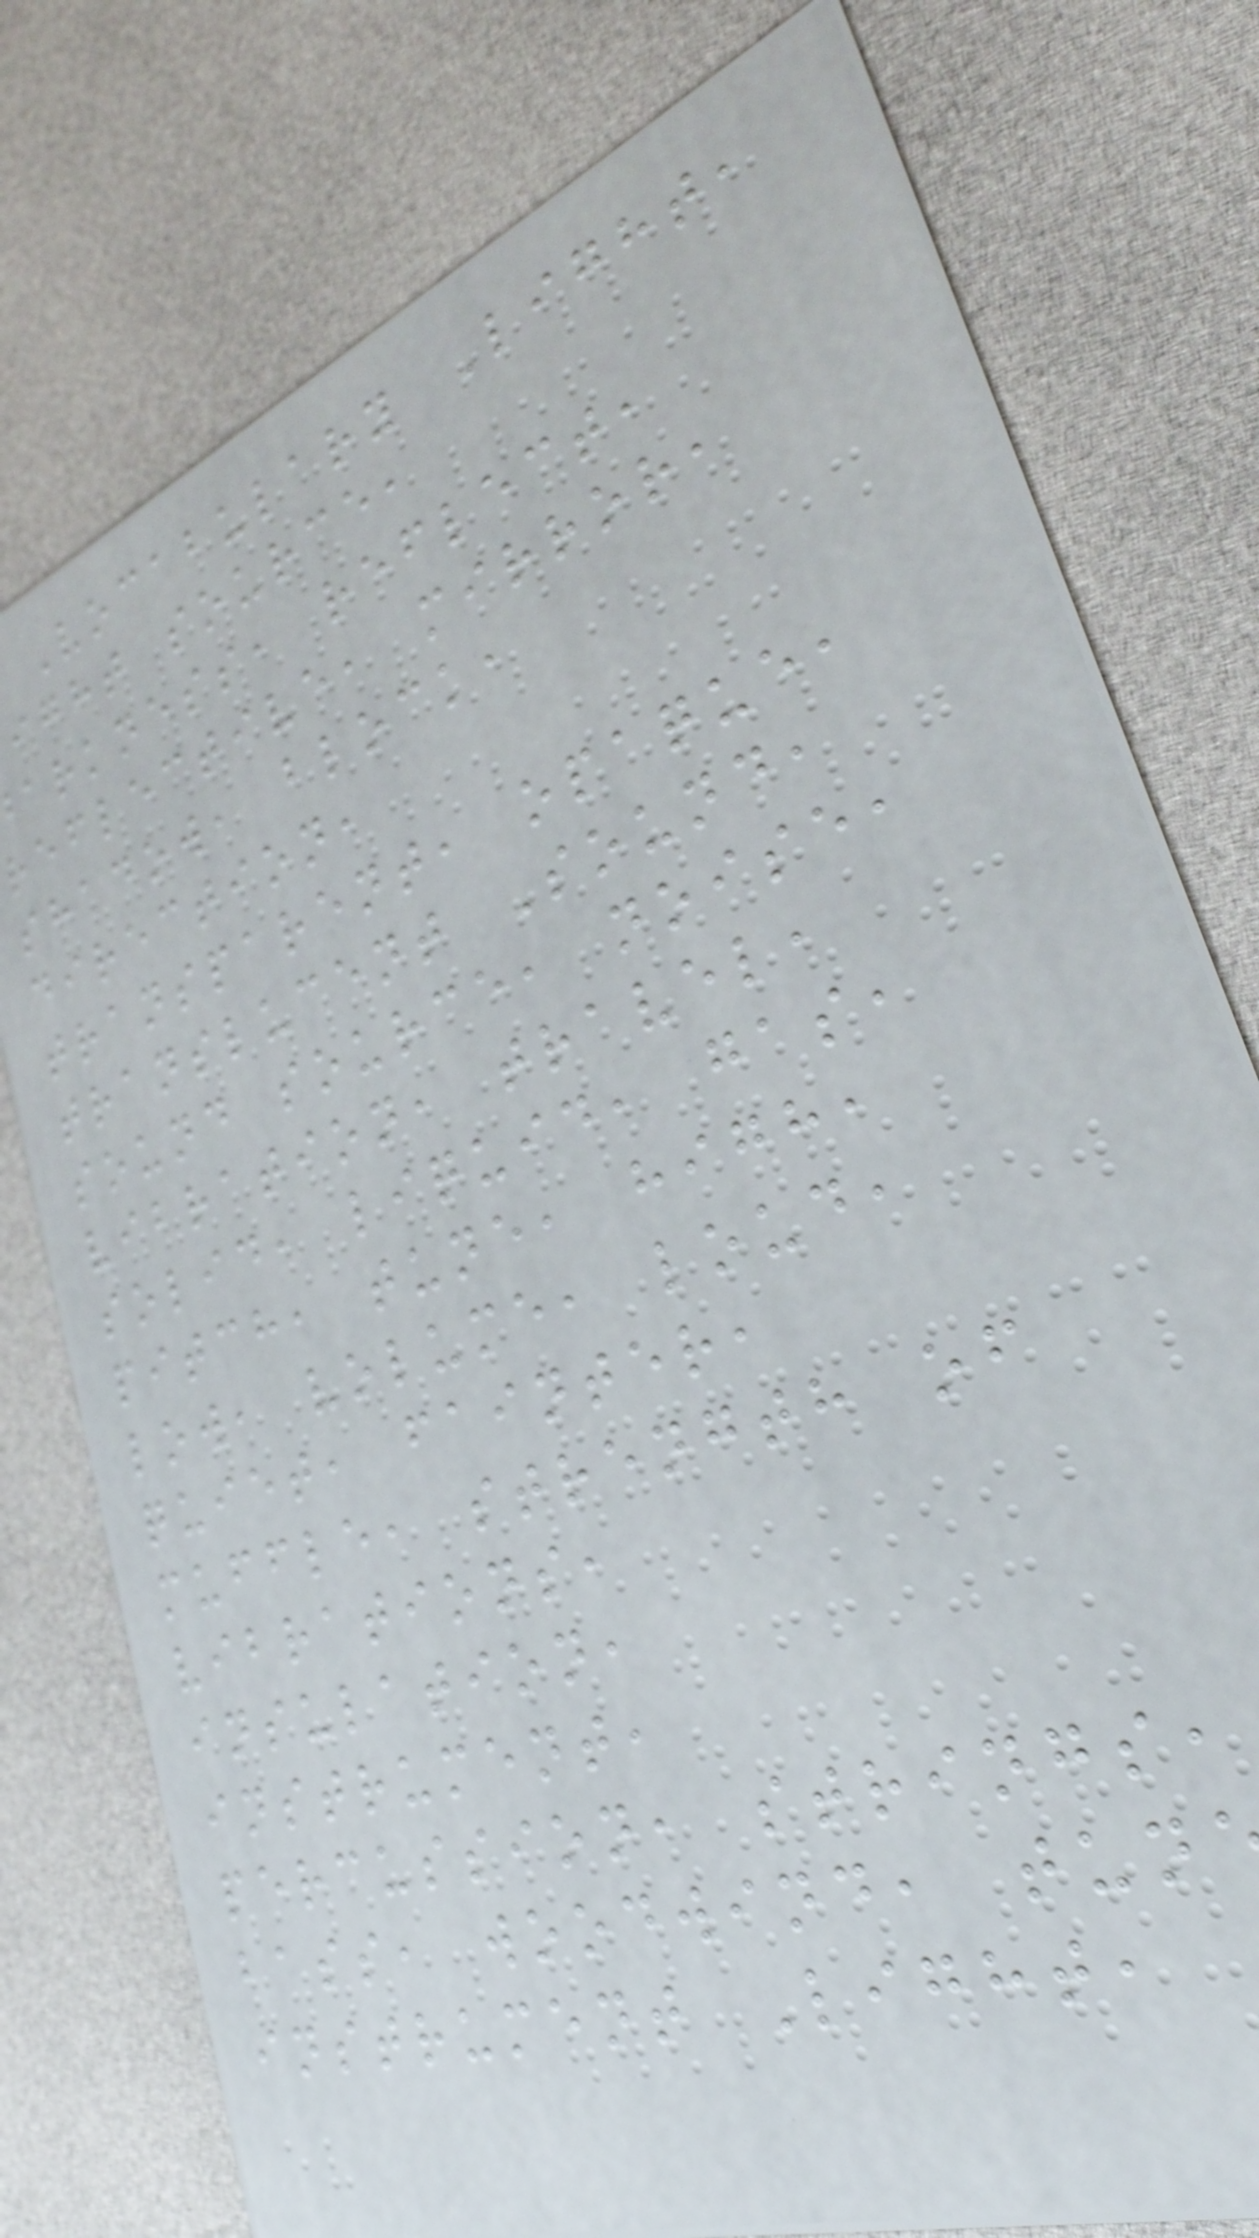Vocabulary Light,
ight source,
arkness, reflect,
reflective, mirror,
shadow, block,
direction,
transparent, opaque,
translucent Sound,
sound source, noise,
vibration, travel,
solid, liquid, gas,
pitch, tune, high,
low, volume, loud,
quiet, fainter,
muffle, strength of
vibrations,
insulation,
instrument,
percussion, strings,
bass, woodwind, tun
instrument Light,
